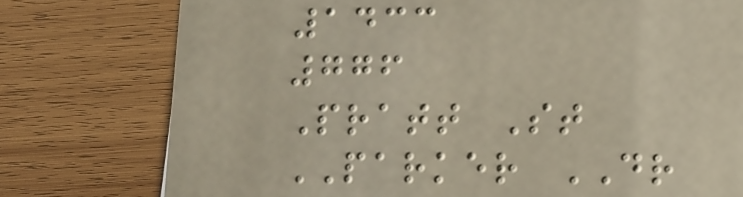1433
776
Pratt St
PARKER DR
